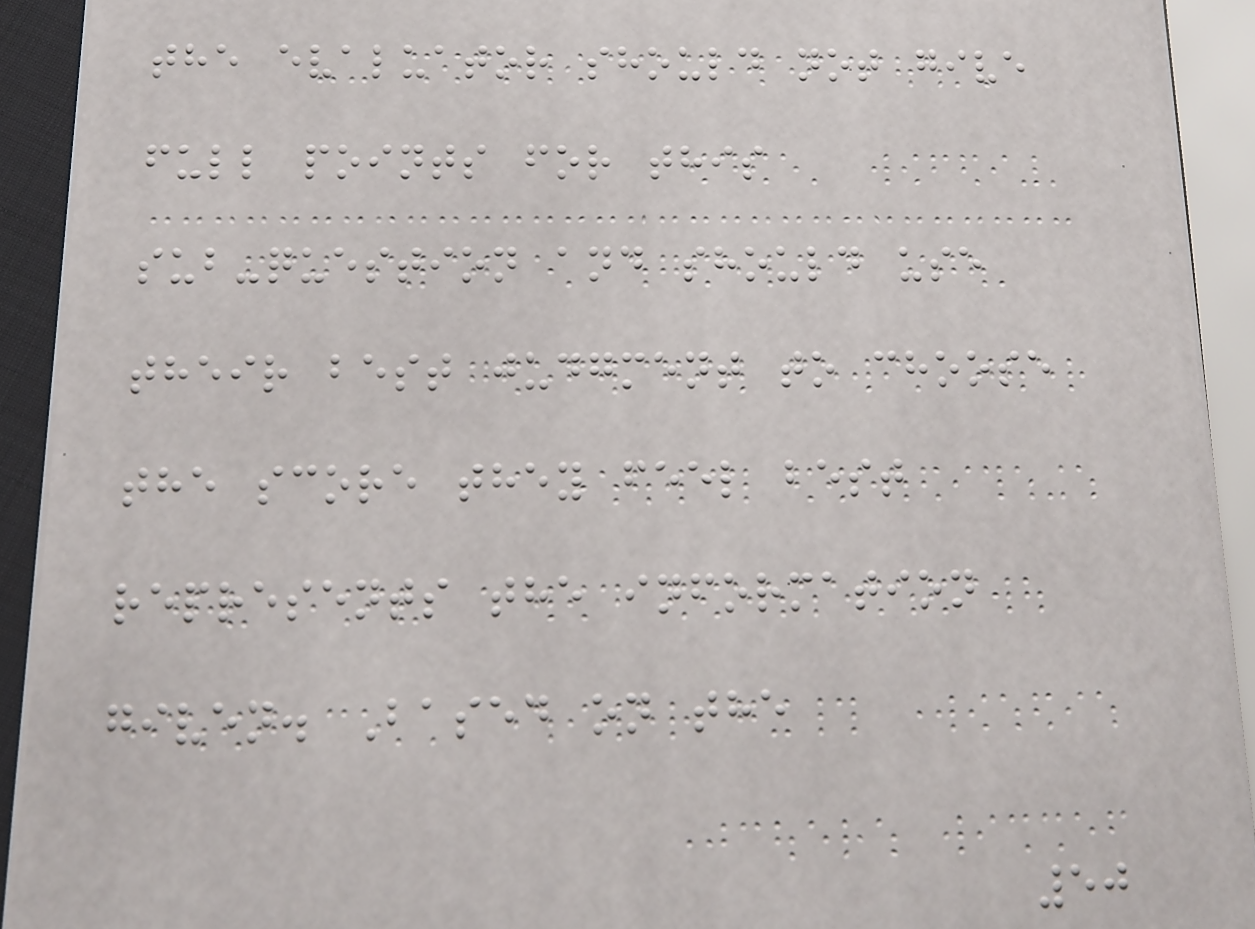the evaluator should not give
full points for this
sub-question and should use
their best judgment to choose
the score they feel best
represents the information
given. Based on the
50
